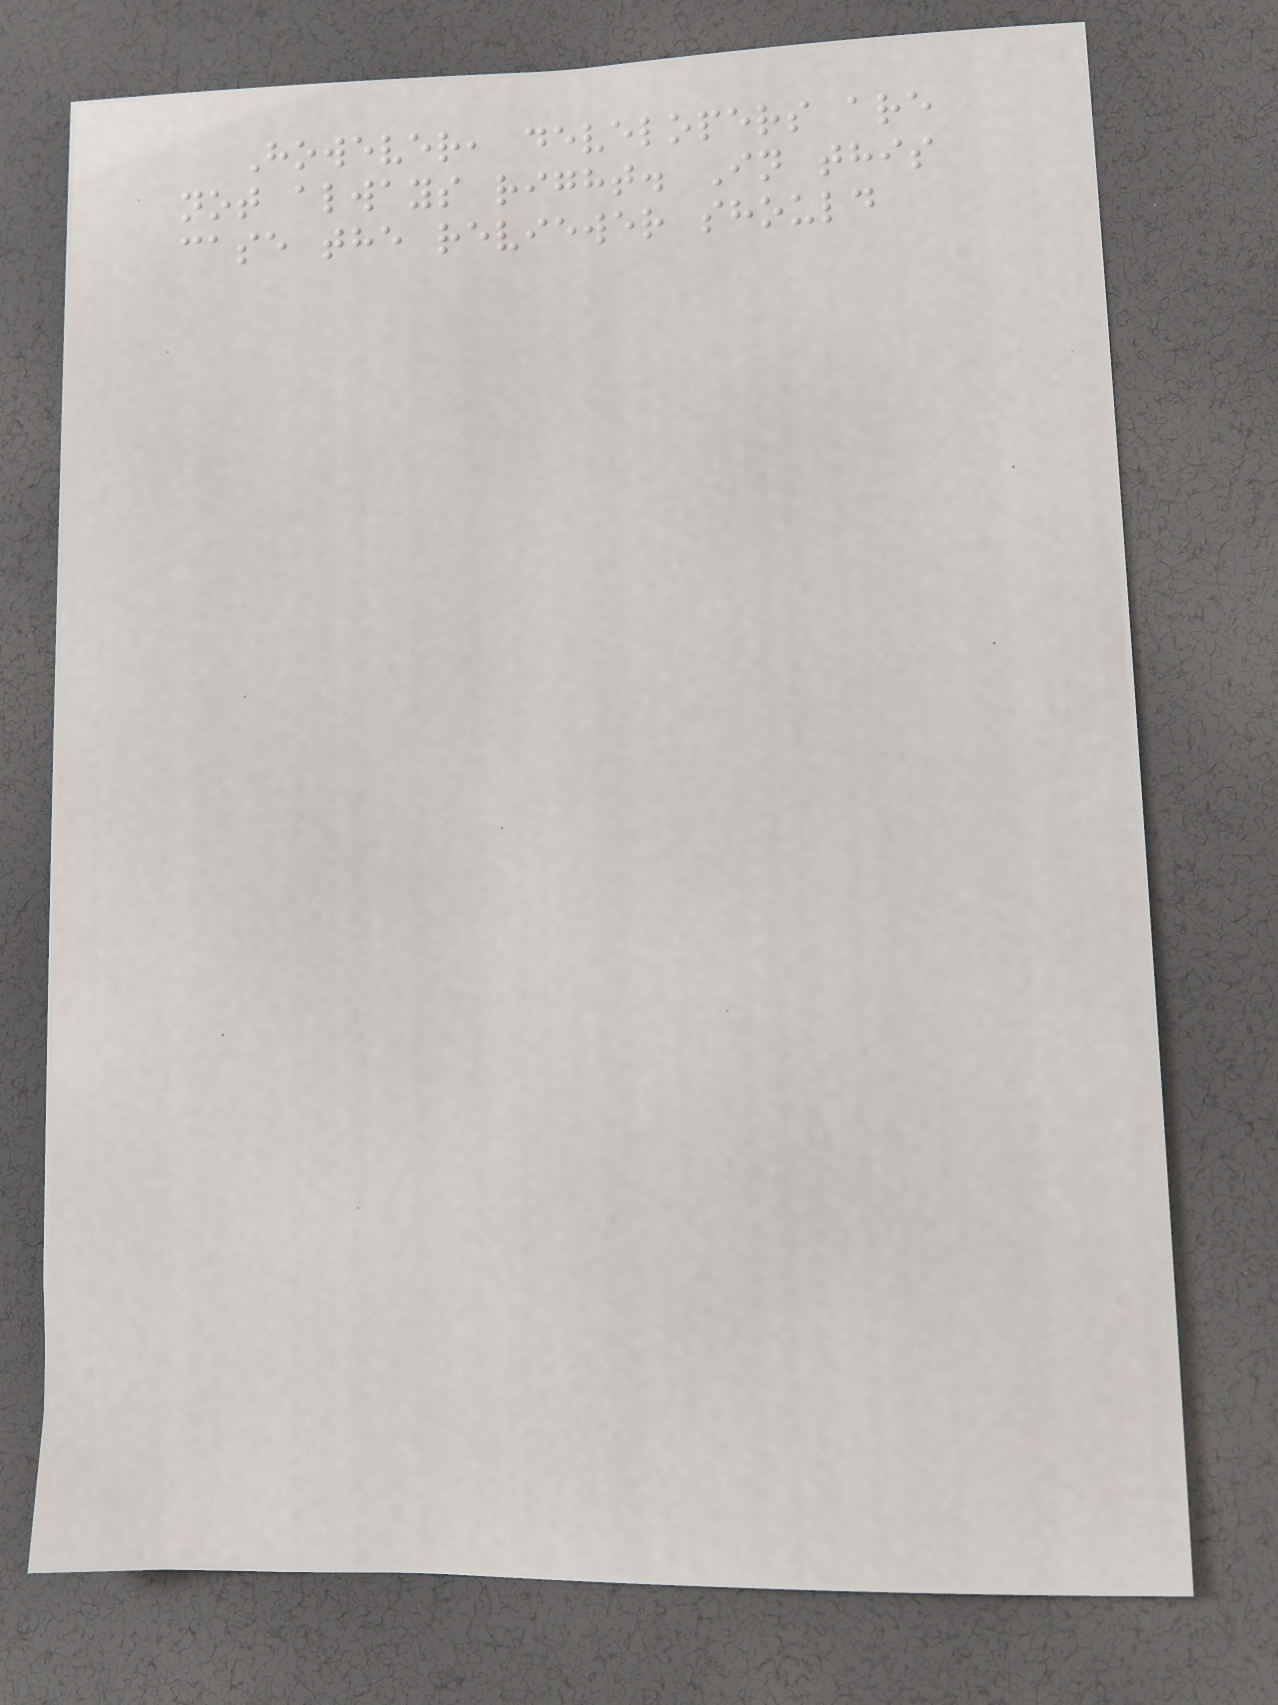However, developers are
not always right. In this
case the reviewer should
